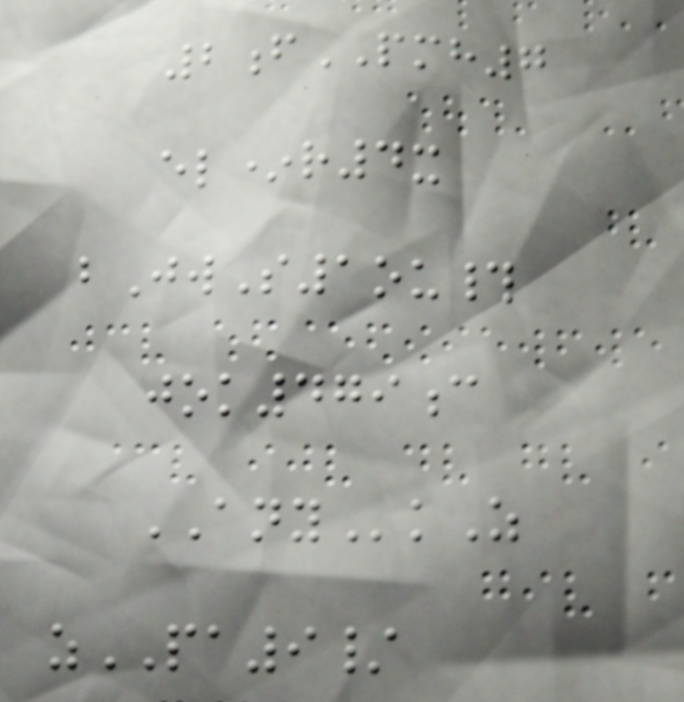2fPMH7
el*r4x
bJwS1ou#
jok479c
ANYkZ
zPA9/
